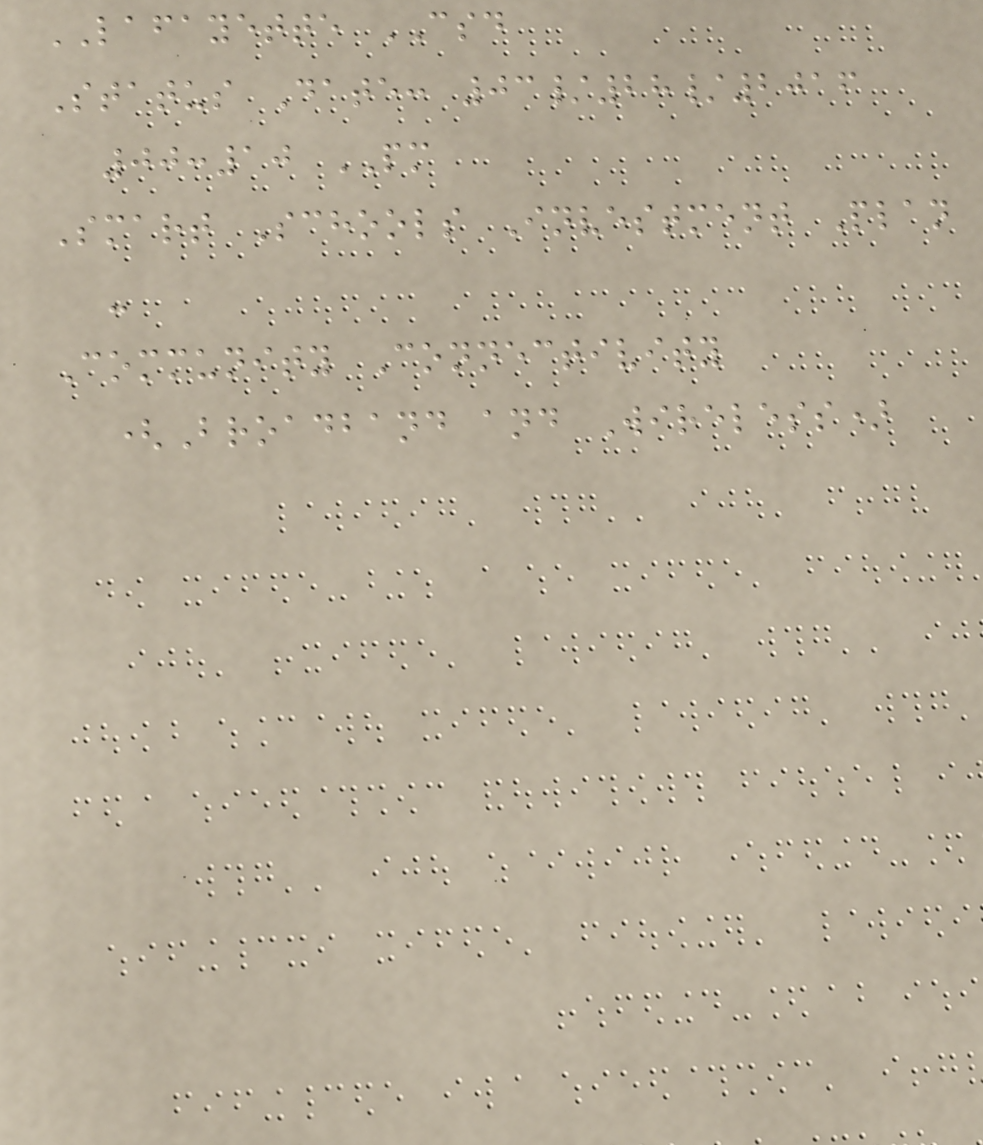LAFAYETTE CSD
Status Date: 03/28/2016
00:10 PM
Smart Schools Investment Plan
-
Community Connectivity
(Broadband and Wireless)
